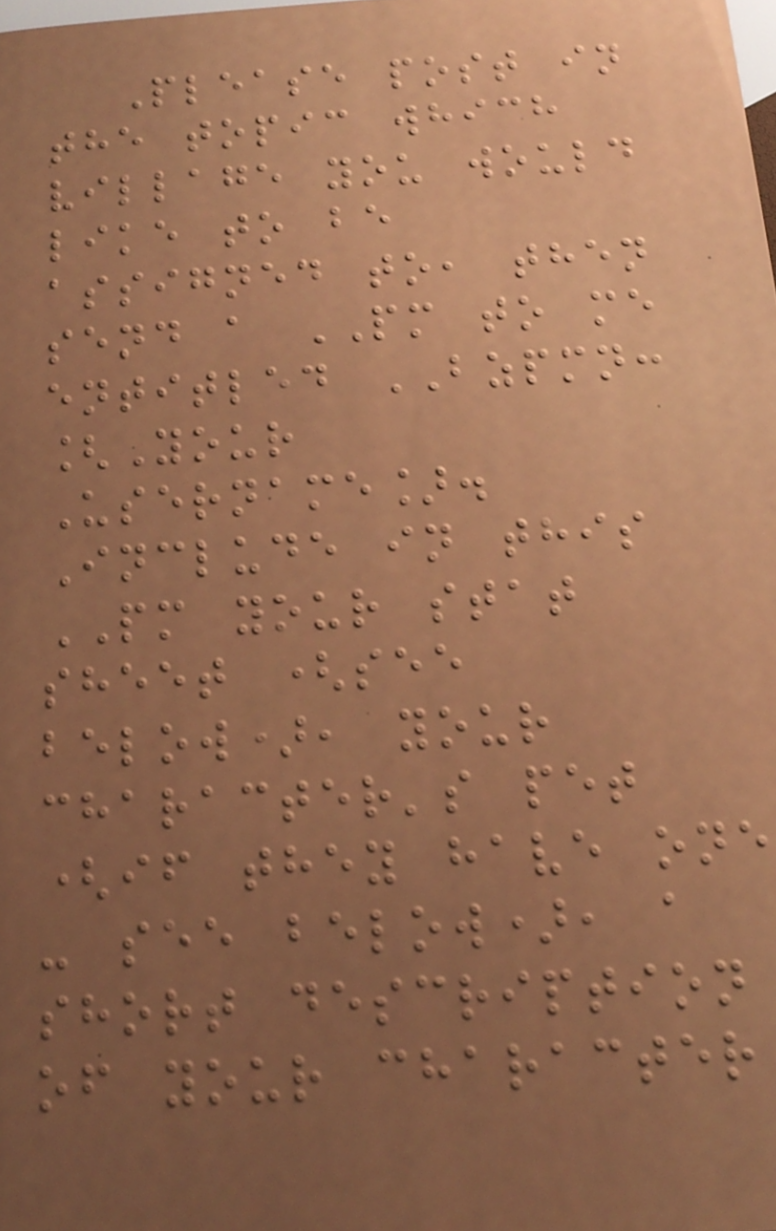Please post in
the topic which
village you would
like to be
assigned to, then
send a PM to me
entitled BZPMN:
[Your
Username].
Include in this
PM your stat
sheet (see
below), your
character's pet
(if they have one
- see below), a
short description
of your character
